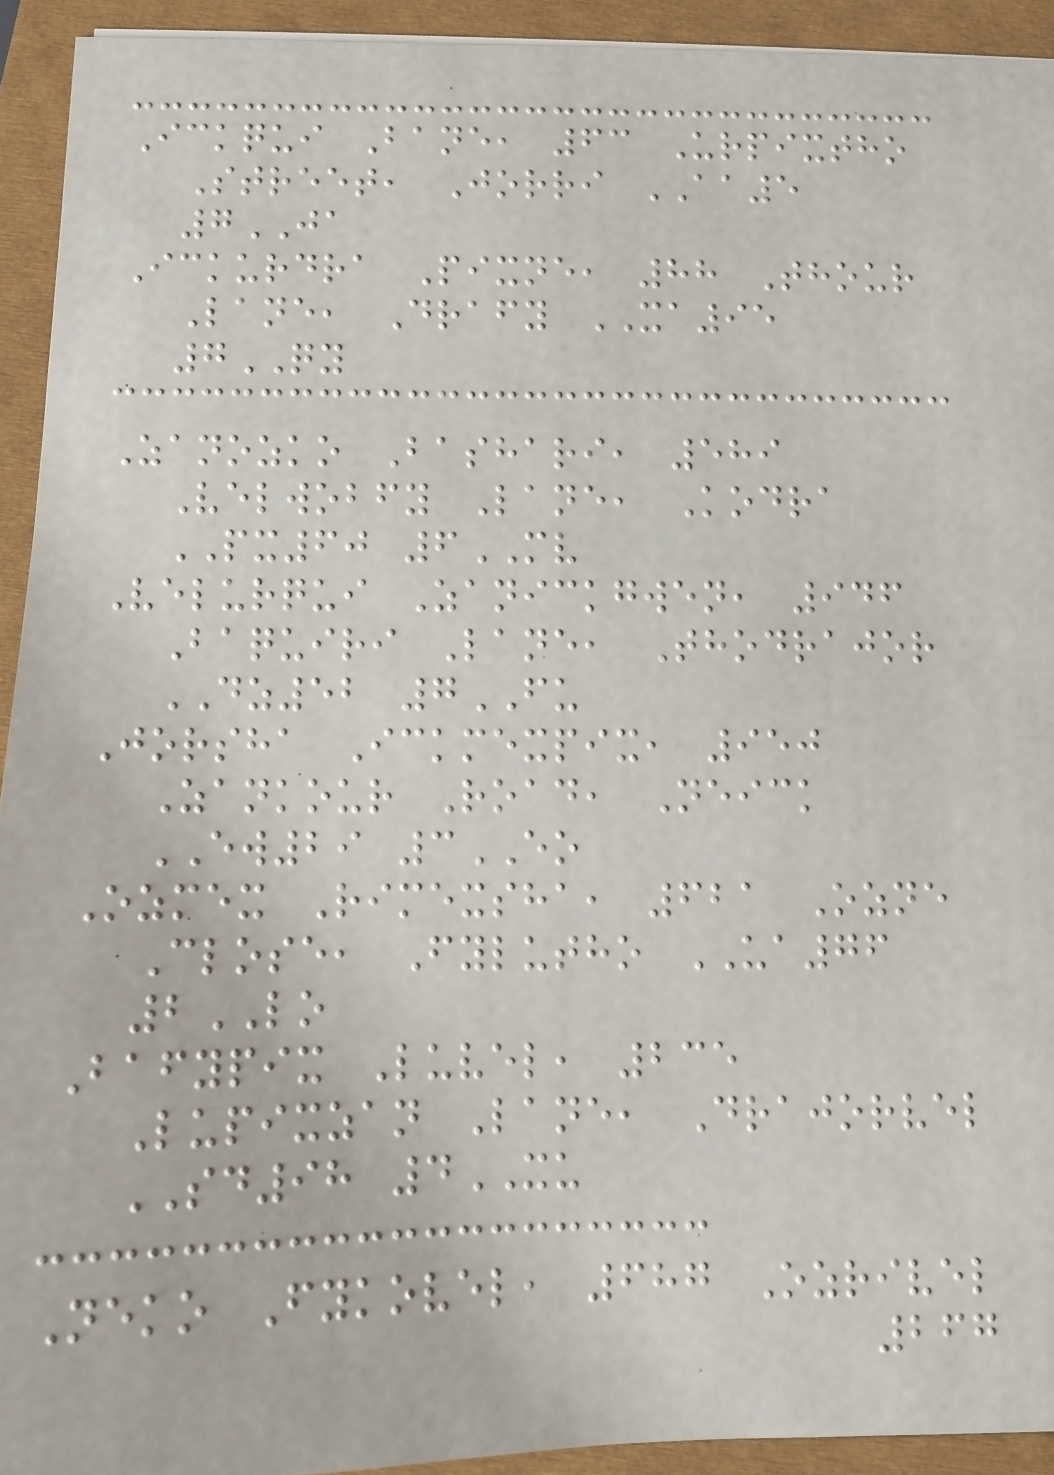Ickqui Bane, 63 Urpixtho
Street, Jorri AA5
7JA
Ickurdra Pixne, 88 Thour
Lane, Drafy XA95
7QY
Zanozko Bashari, 589
Velwobfy Lane, Kodra
PX60 6MV
Velurqui Zanickgwen, 946
Baquiri Lane, Thodrajor
DZ52 7FU
Jorsha Ickmexpix, 950
Zankour Road, Neick
EW29 3EO
Ozmex Rimexsha, 621 Ozne
Close, Fylutho UA76
2LO
Bafypix Luvel, 235
Lupixzan Lane, Drajorvel
SD98 4XU
Neko Fykovel, 687 Ozrivel
267
